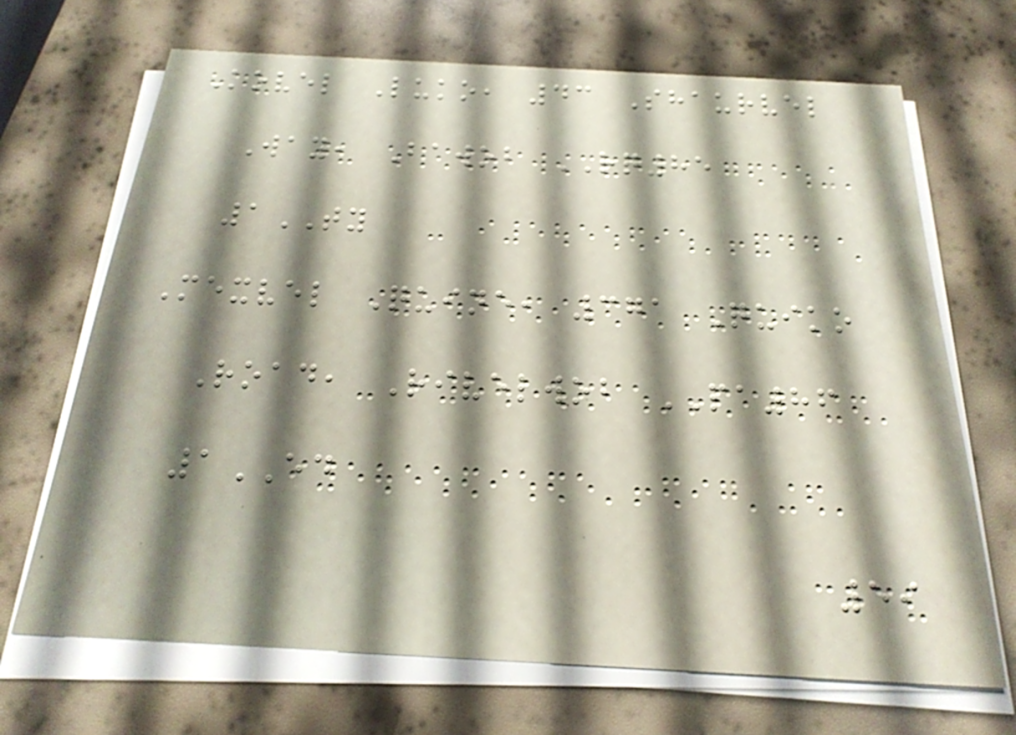Kovel Luko, 43 Shaurvel
Way, Bawob RQ85
1TY
Mexvel Quine, 371 Quiko
Road, Rivelwob PA86
1ED
59
